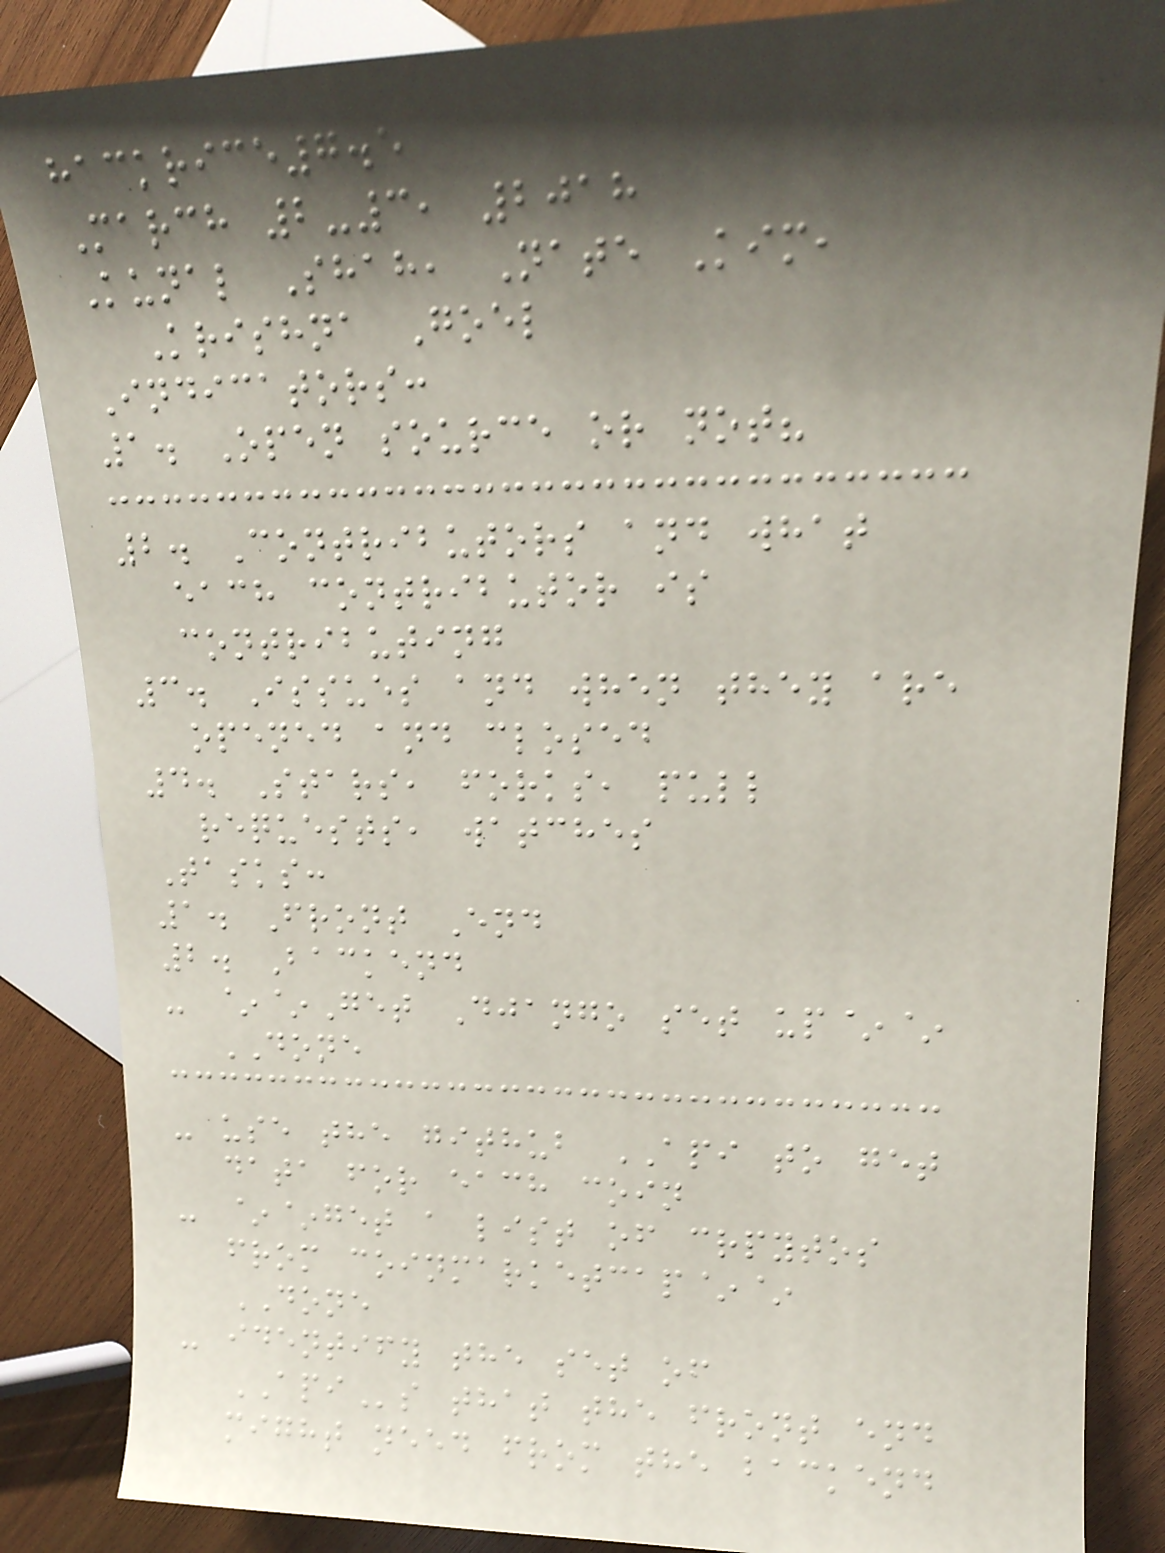hackrice7.5
March 2-3, 2018
Kunal Shah, Nate Kim,
Krishna Goel
Indicators:
1. Open source or not?
2. Contributors and what
each contributor is
contributing
3. Issues and when they are
opened and closed
4. Stars, forks, pull
requests, watches
Tasks:
1. Front End
2. Backend
- ~~Get Django set up~~
DONE
- use the github API to get
data for each coin
- ~~get a list of crpytos
from coinmarketcap~~
DONE
- identify the set of
APIs that the front end
might need from the backend
